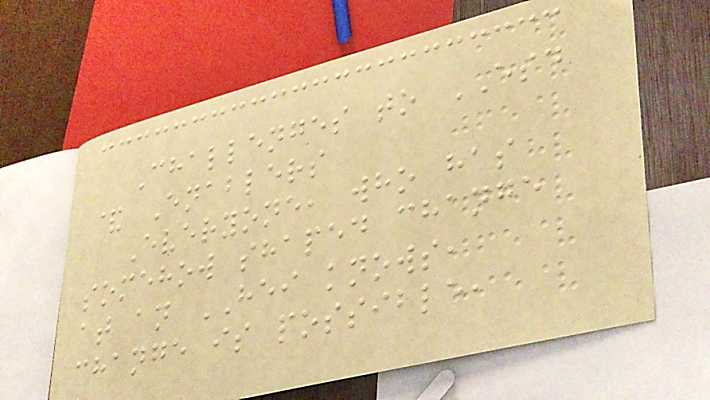Challenges to ESD
& Enablers
Everyone, who has
somehow shaped change
at an HEI knows,
change is possible,
